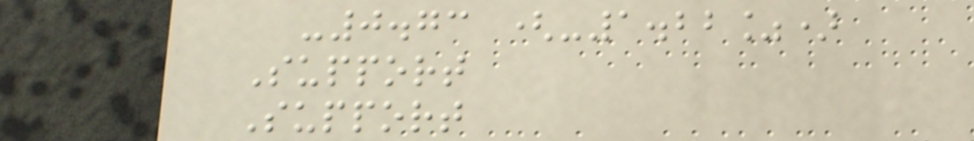-0.73 (-1.22%)
Support
Support
